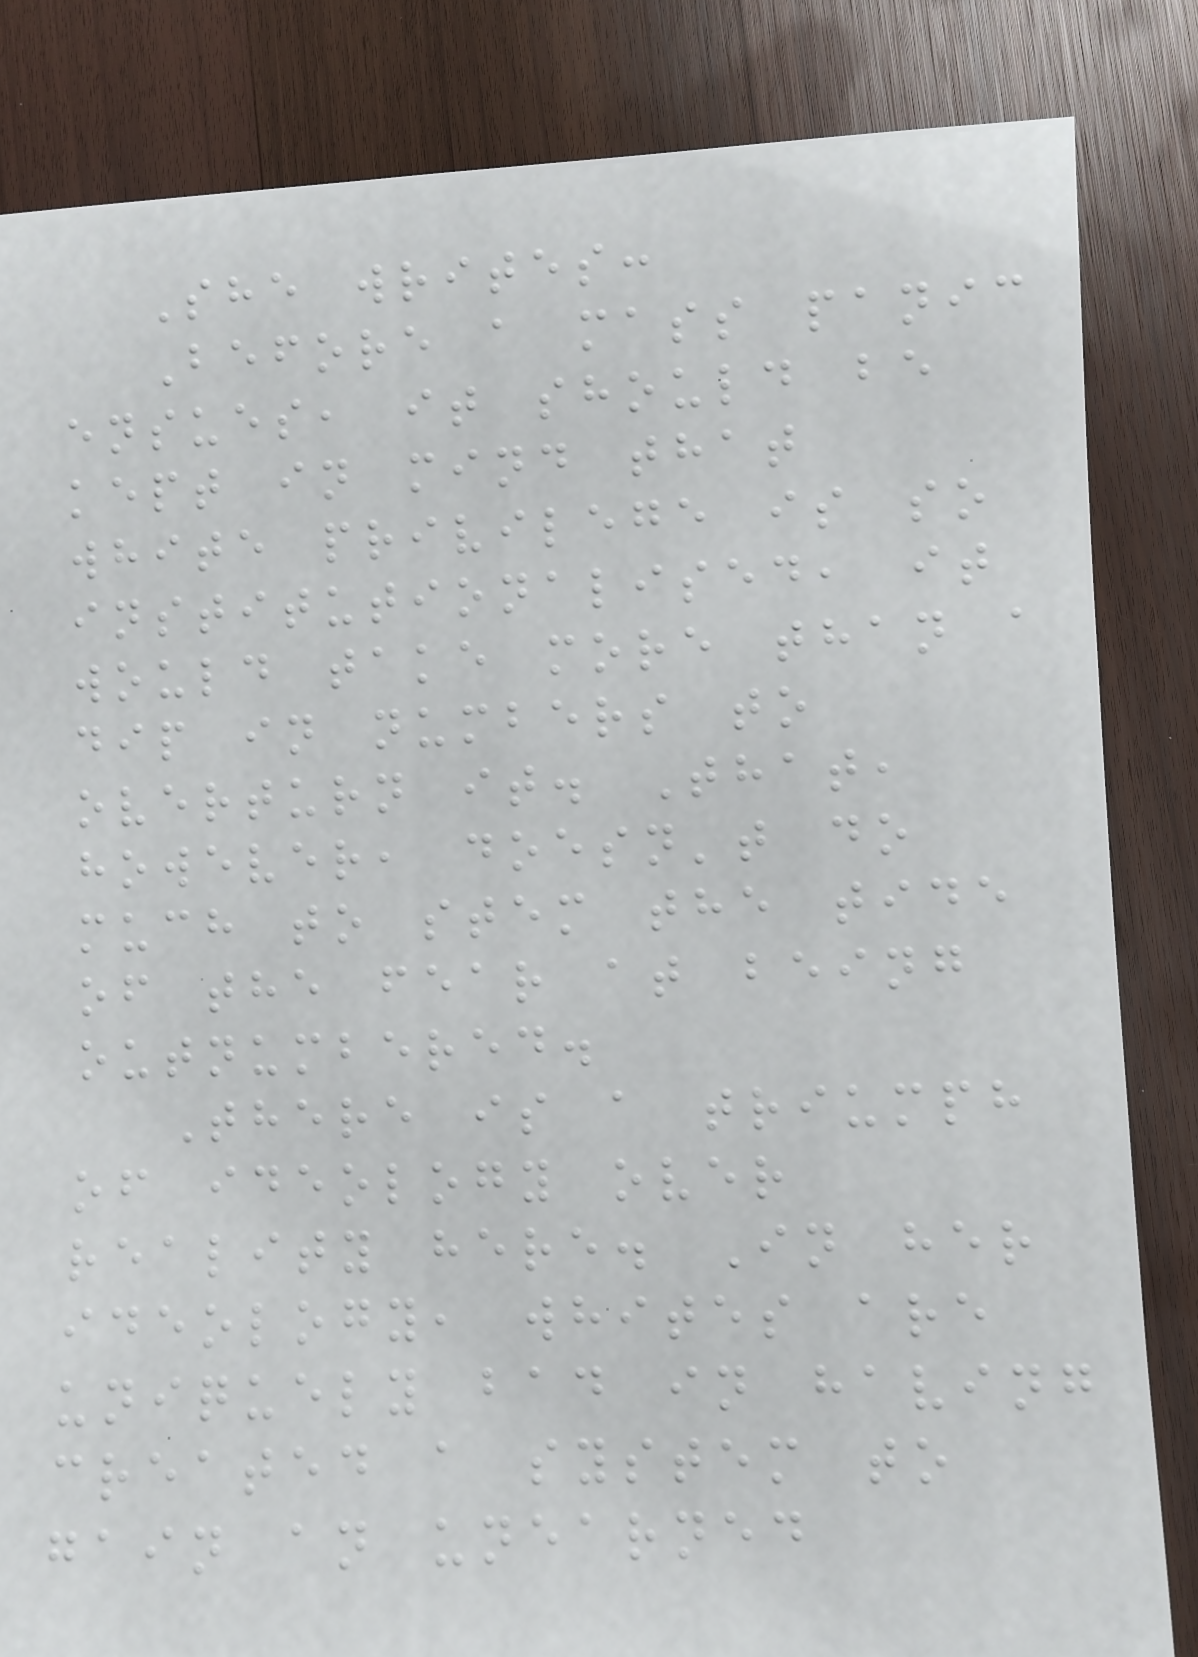She writes:
Before a mass panic
ensues, it should be
kept in mind that
white privilege is so
institutionalised, it
would take more than a
dip in numbers to
overturn it. That,
however, doesn't do
much to stem the tide
of the fear at being
outnumbered.
There is a triumph
of ideology over
reality here. In her
ideology, whites are
uniquely bad in having
created a system to
gain an unearned
